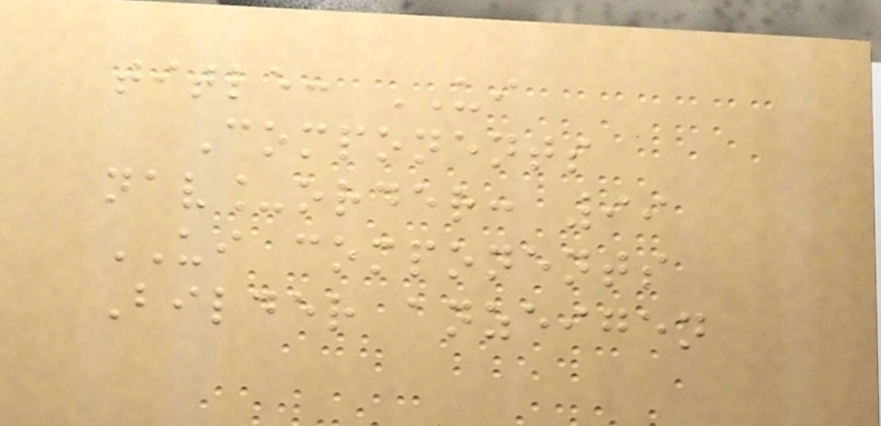title: UI
Components
nav_order: 99
UI components
Bilder anzeigen
